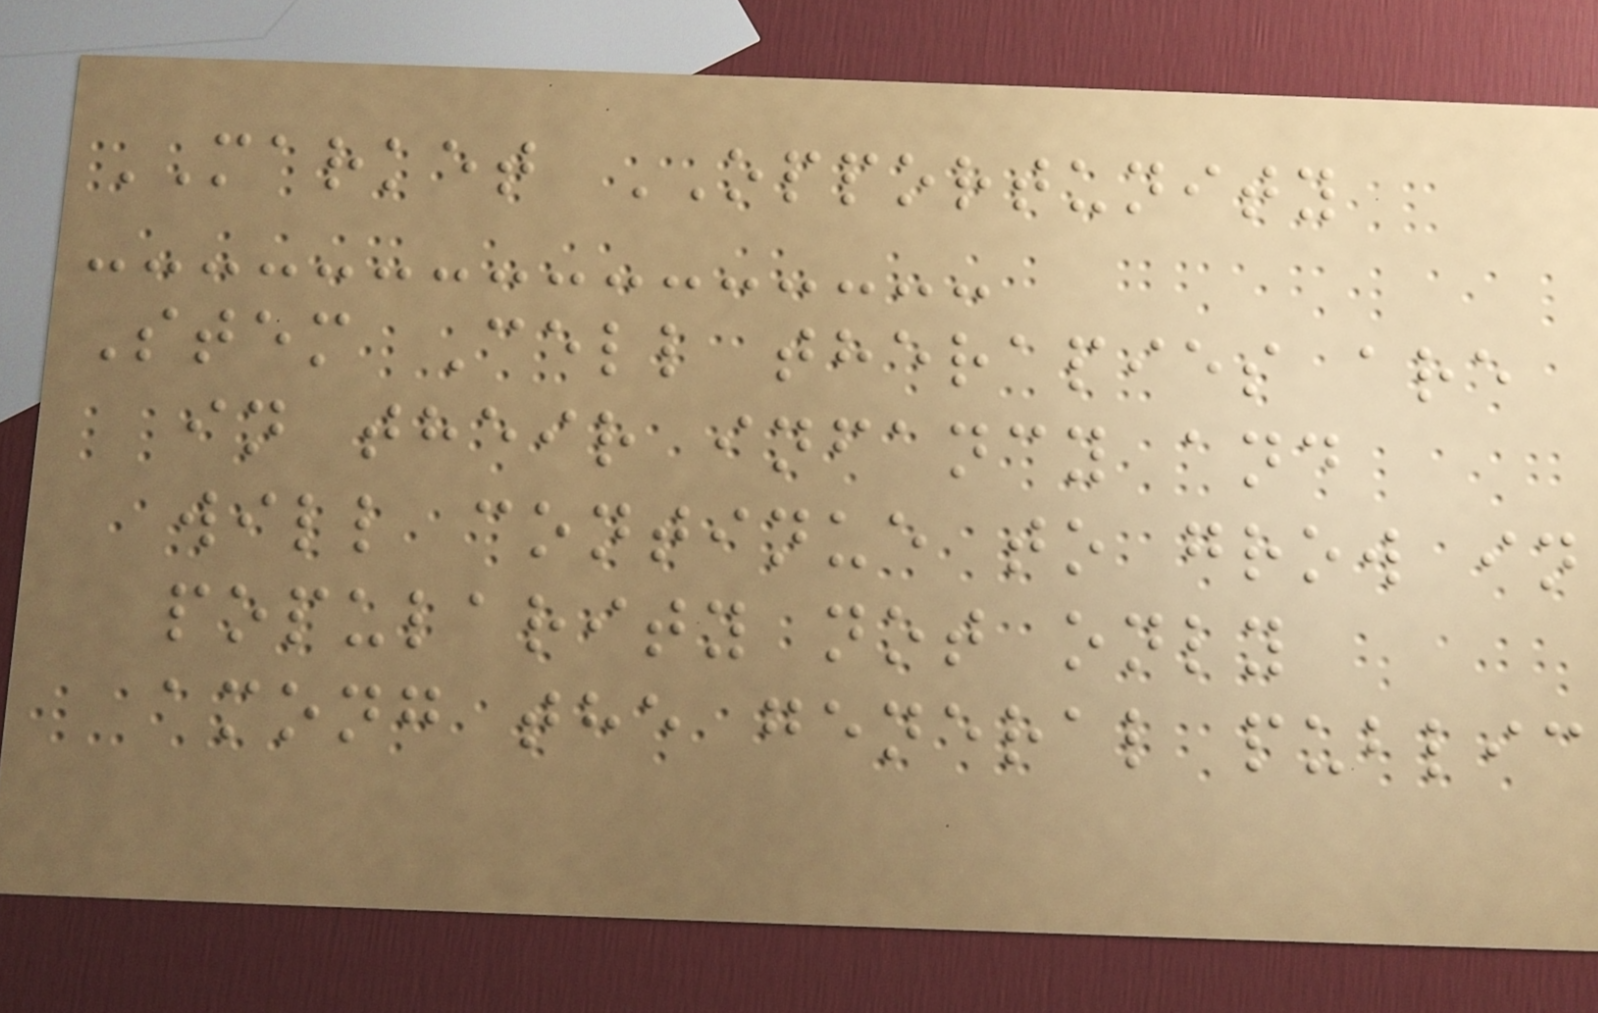MARKET OPPORTUNITY
Stem Cell therapies are
in their infancy and
will continue to grow in
popularity not only
among the general public
